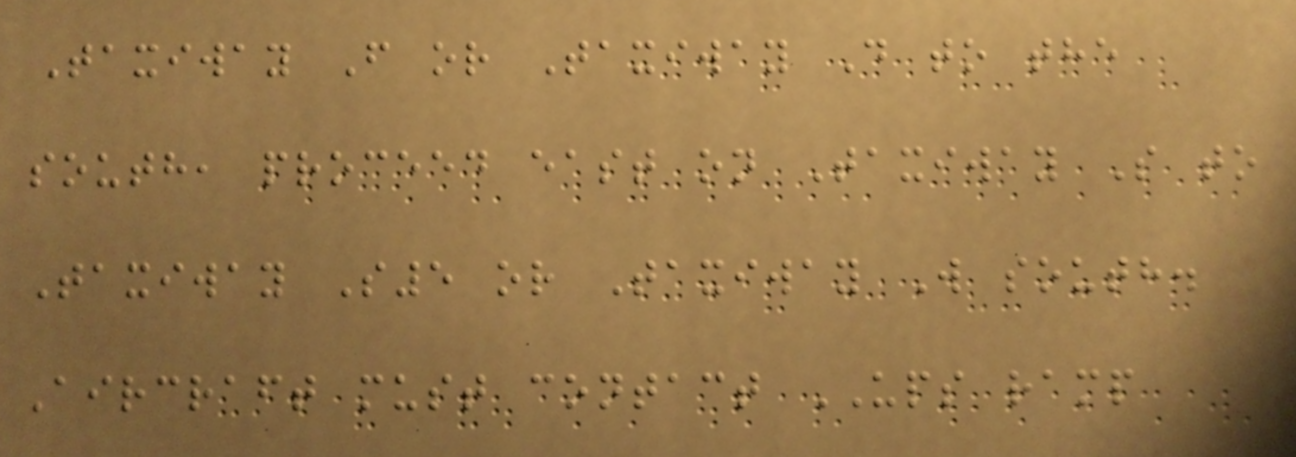Taxiway F or Taxiway D to the
south, proceed east on Taxiway S to
Taxiway S5 or Taxiway W south.
Aircraft must contact UPS ramp
